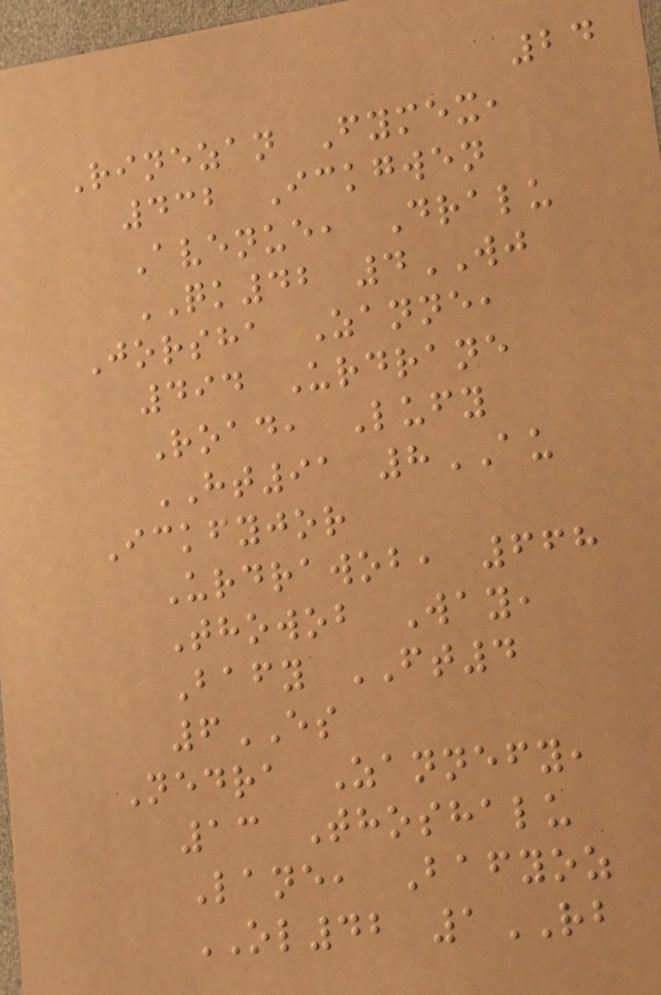24
Rinezan Fymex,
432 Ickgwen
Avenue, Dralu
QK42 4WJ
Jorsha Zanne,
494 Urdrane
Road, Lufy
HT91 8AU
Ickfyjor
Urdrawob, 668
Thowob Way,
Bafy FT4
6ES
Nedra Zannefy,
13 Thoshalu
Lane, Bafyoz
OL42 1RB
